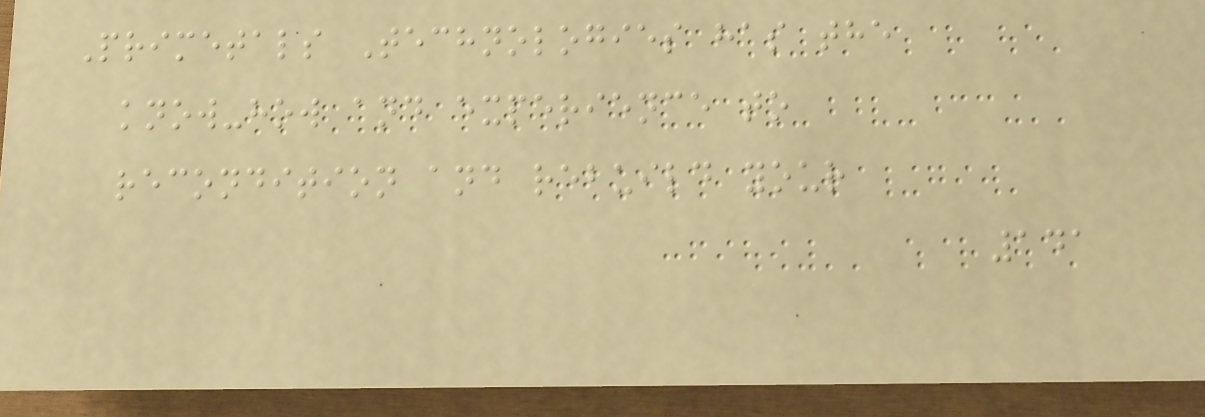Primetals Technologies has the
know-how and experience to
recondition and rebuild your
141
